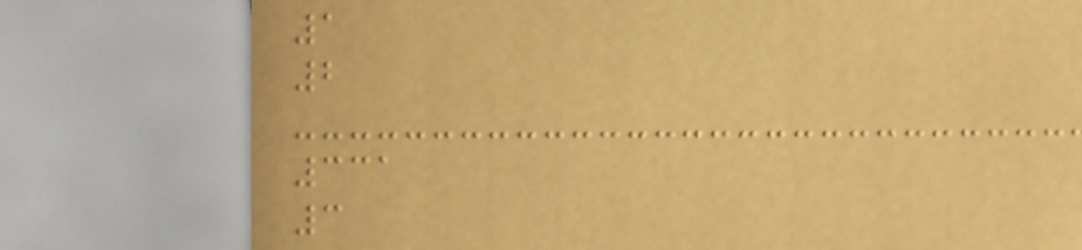1
2
331
3
